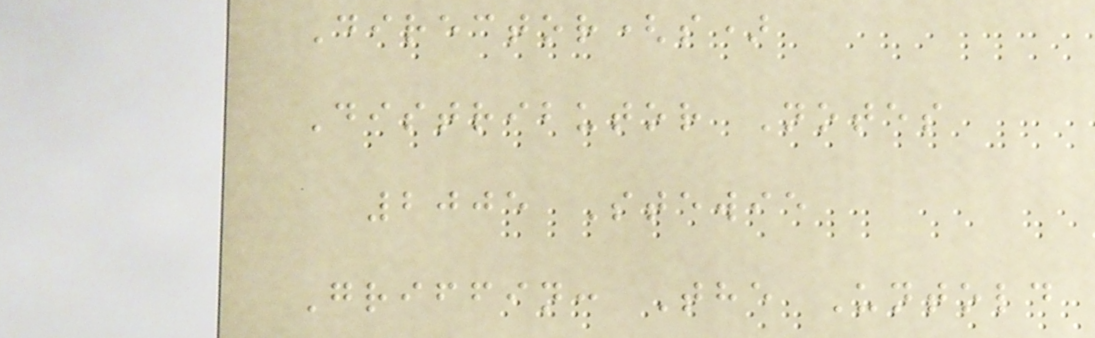Director(s)
Distributor Notes
2005 Stewie
Griffin: The Untold
